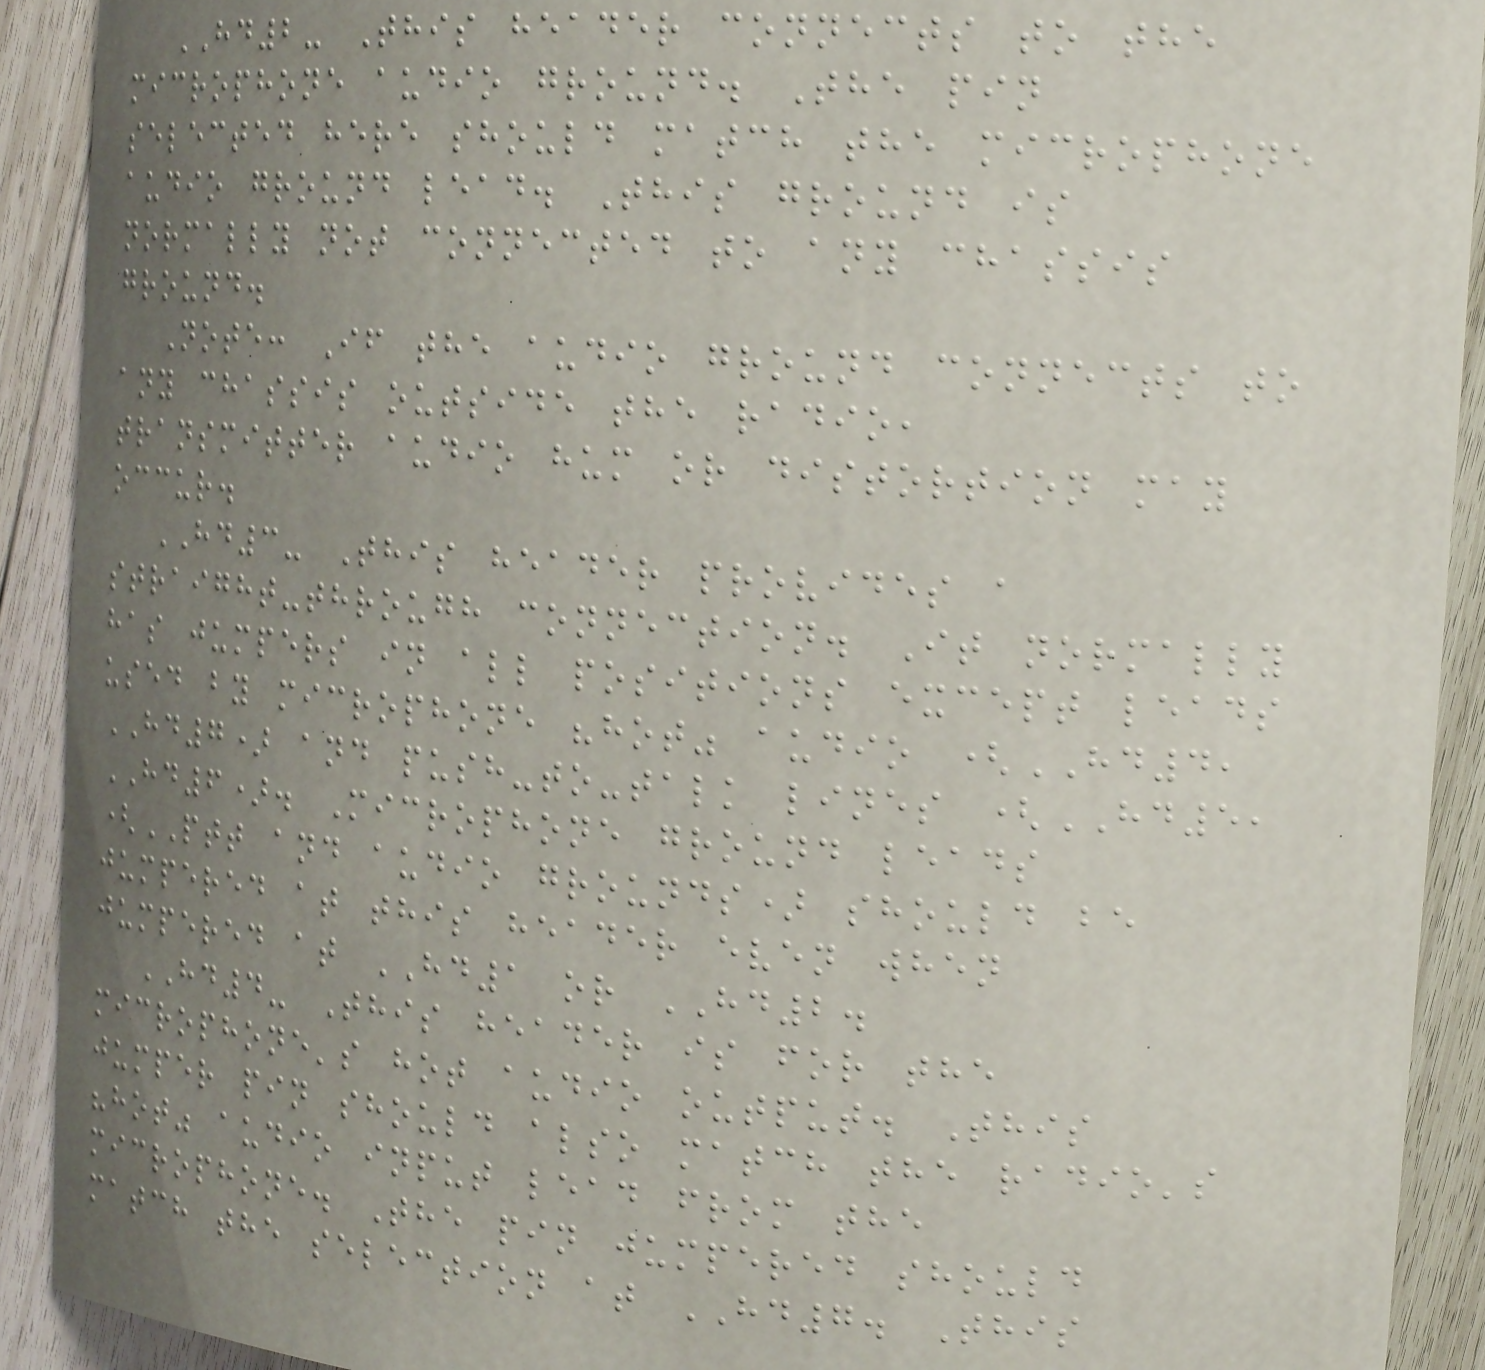HD2- This header connects to the
microphone audio ground. The pin
selected here should match the microphone
audio ground lead. This ground is
normally not connected to any chassis
ground.
Note: If the audio ground connects to
any chassis outside the radio,
transmitter audio hum or distortion may
occur.
HD3- This header provides a
straight-through connection. It normally
has jumpers in all positions except leads
used by microphone "hot" audio (HD4,
HD7) and push-to-talk lines (HD5,
HD6). Microphone ground leads
(PTT and audio grounds) should be
jumpered at this header even when
jumpered at HD1 or HD2.
HD4- This header is for the
microphone's hot audio output. This
jumper pin should also match the radio's
"hot" audio input lead from the
microphone. The pin jumpered should
match the selection at HD7. This
